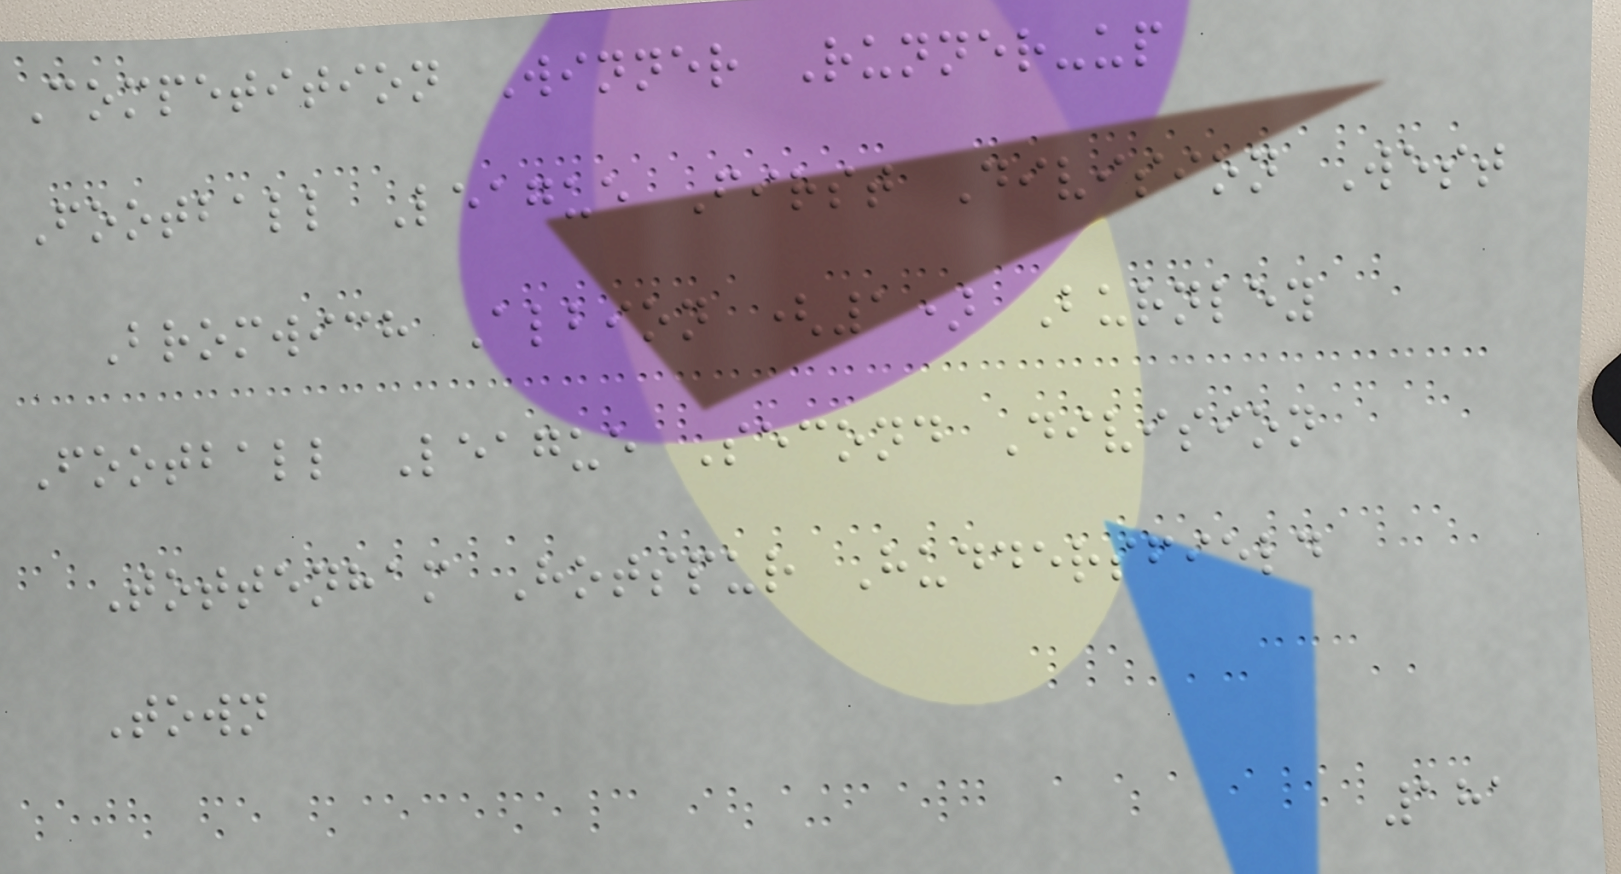Competition Winner Runner-up
Football League First Division West
Bromwich Albion (1) Burnley
Football League Second Division
Tottenham Hotspur Huddersfield
Town
181
